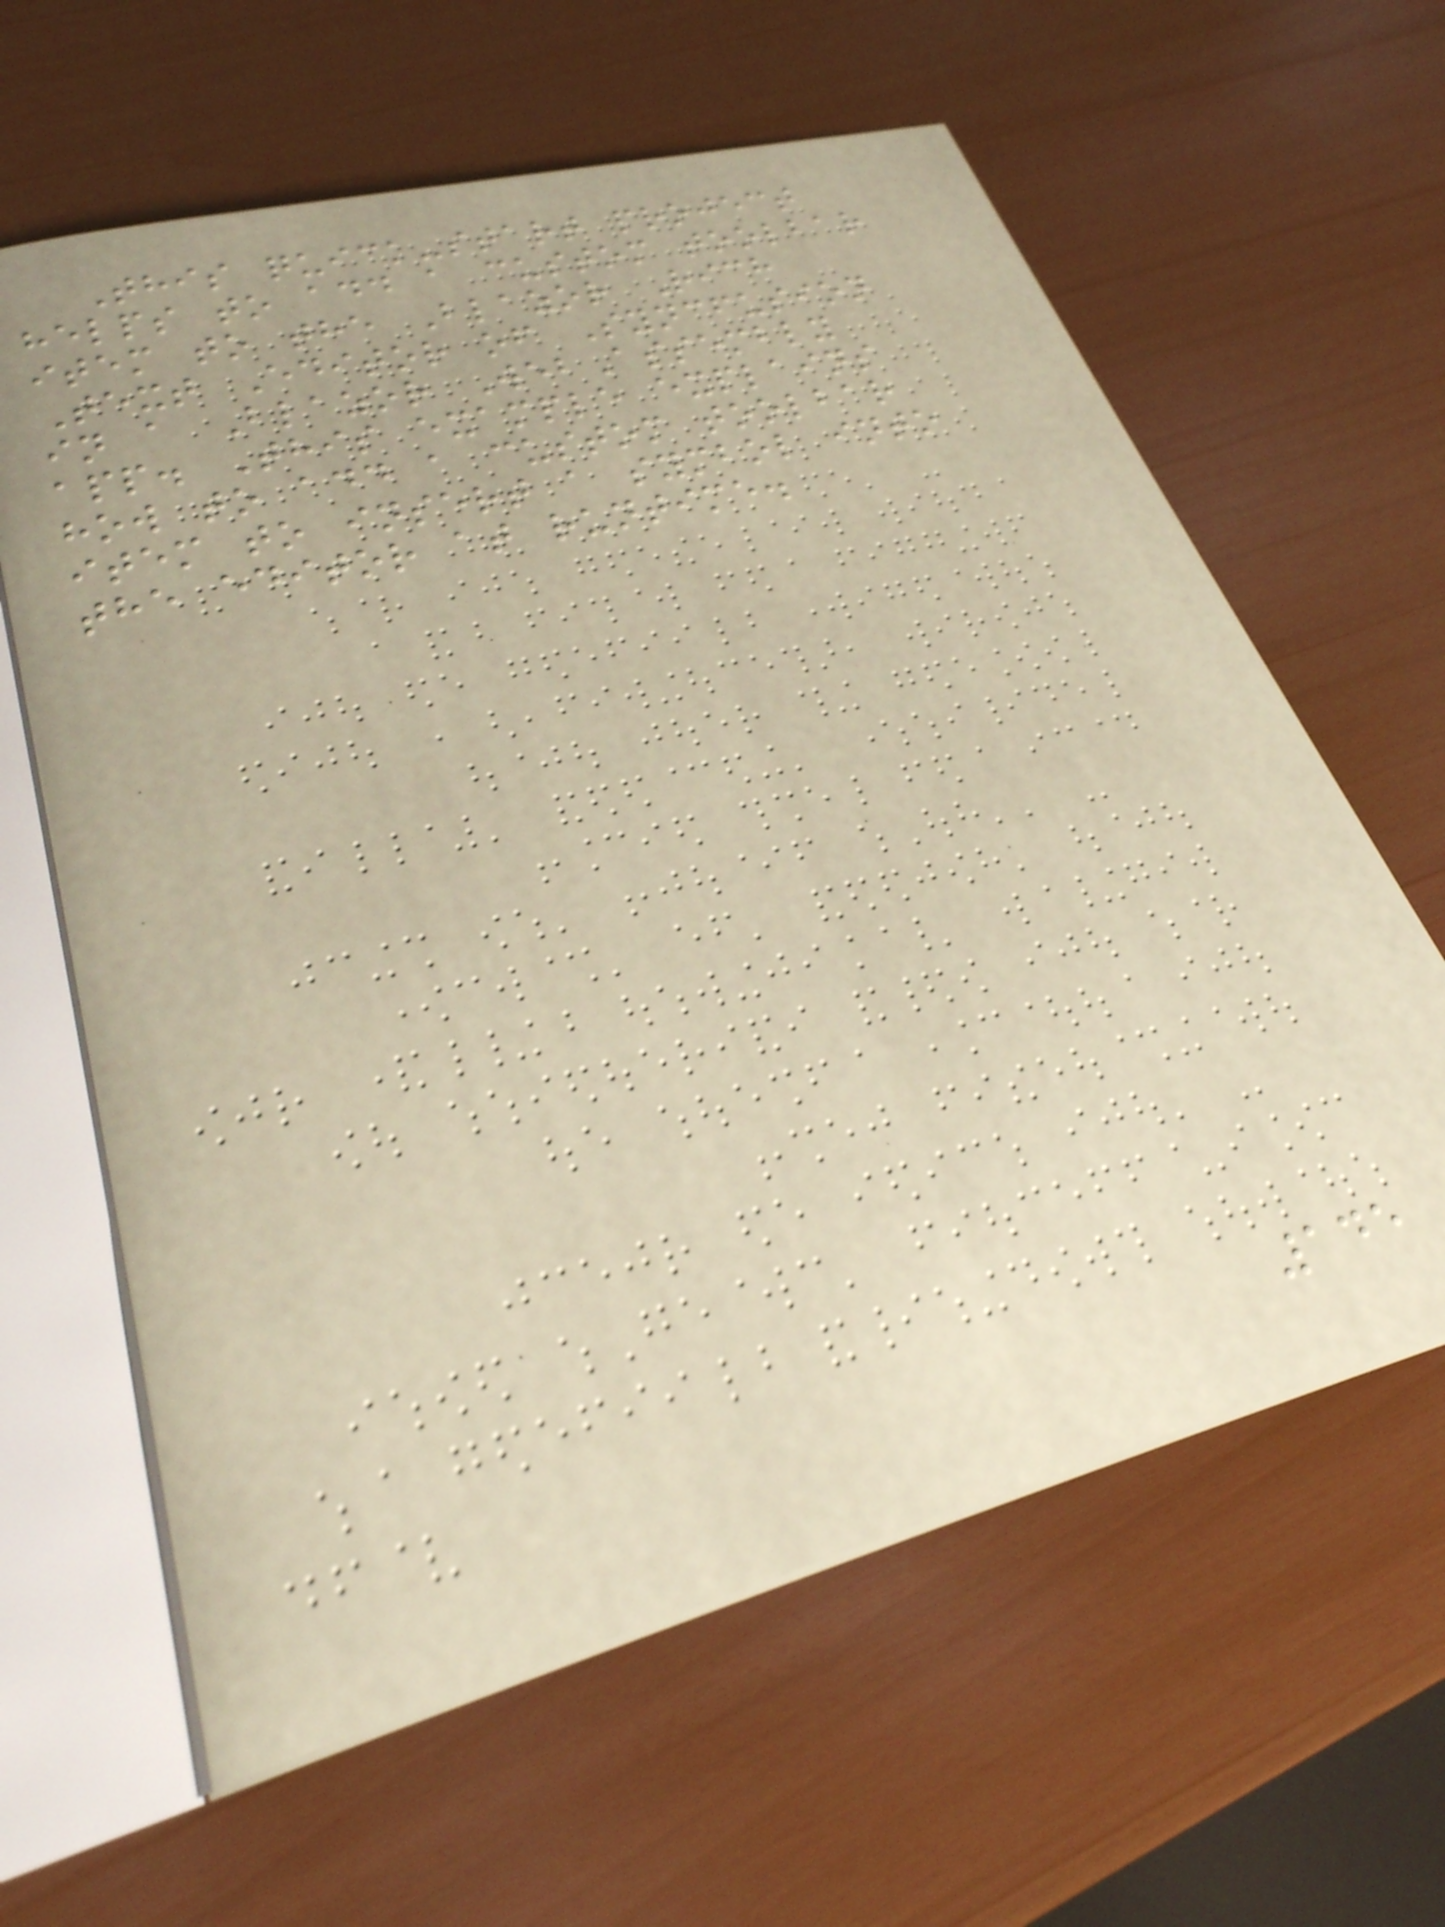This quick-start project
helps to add a custom toolbar
item to the Blazor Rich
Text Editor of Syncfusion
in a Blazor WebAssembly
app. This example explains
how to add a custom toolbar
item to insert a symbol into
the editor at runtime.
145
